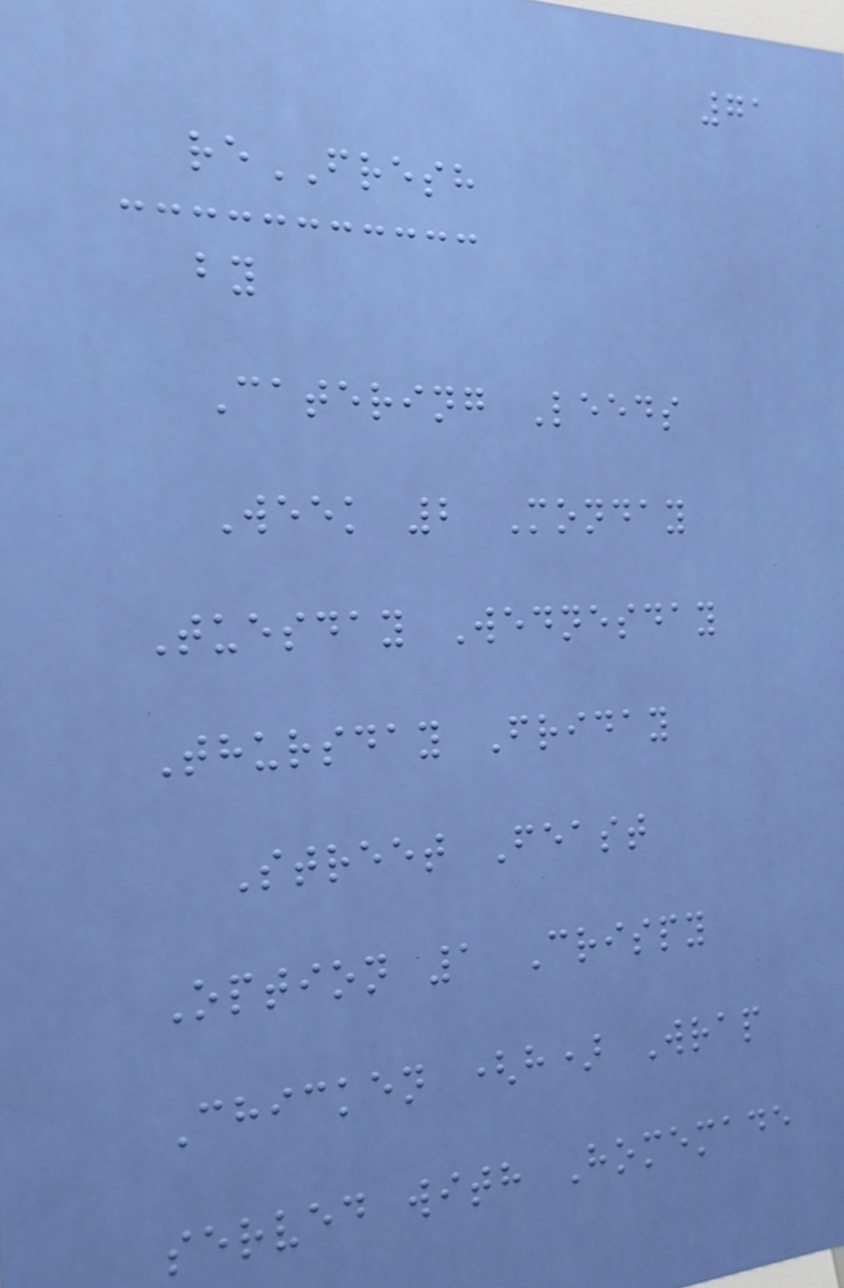71
reFRESH
by
Catering Leeds
Week 2 Monday
Tuesday Wednesday
Thursday Friday
Street Feast
Option 1 Crispy
Chicken (h) Wrap
served with Homemade
